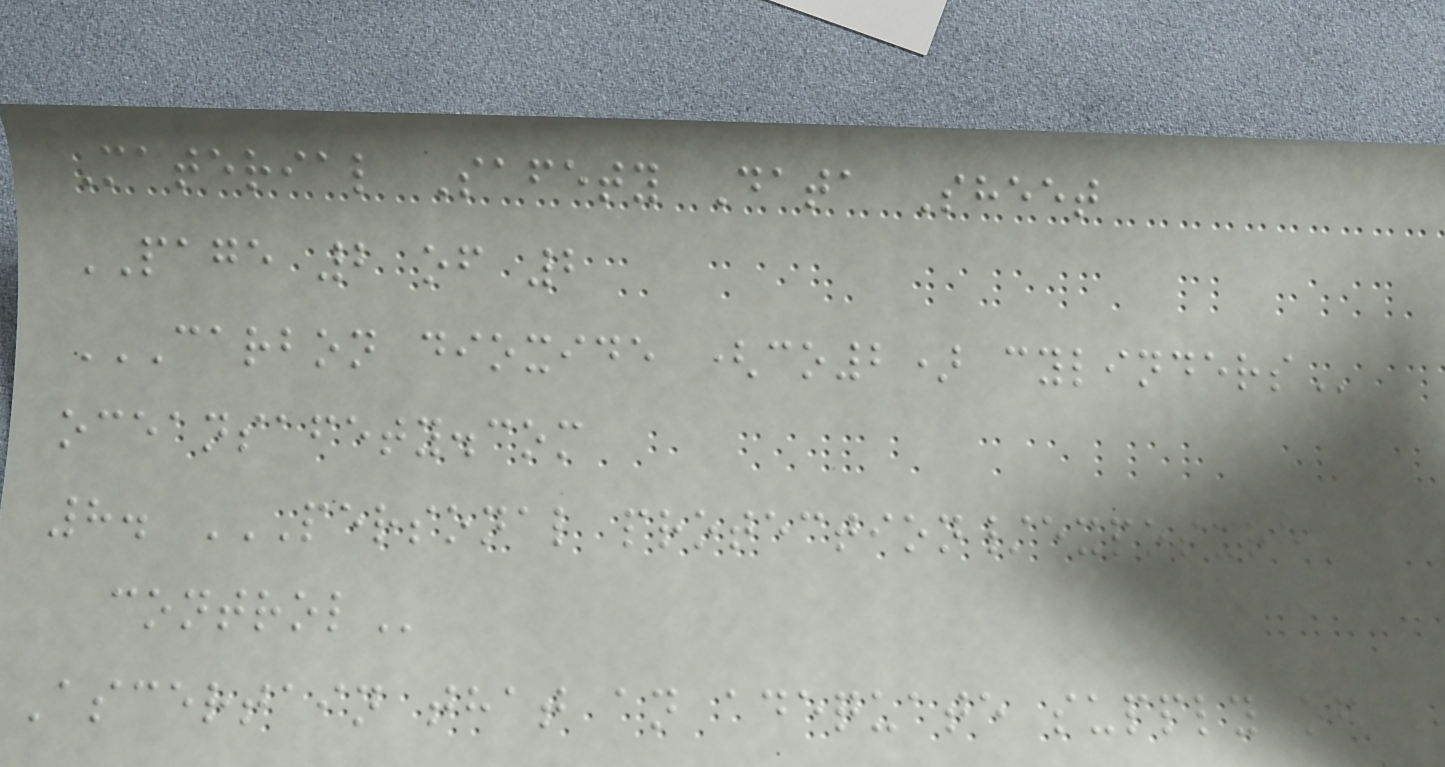Material Safety Data Sheet
PAGE 2 of 2
CARBON DIOXIDE (CO2) CYLINDERS
oceansafety.com
8. PERSONAL PROTECTION/EXPOSURE
CONTROL
Ascertain that an adequate supply of
